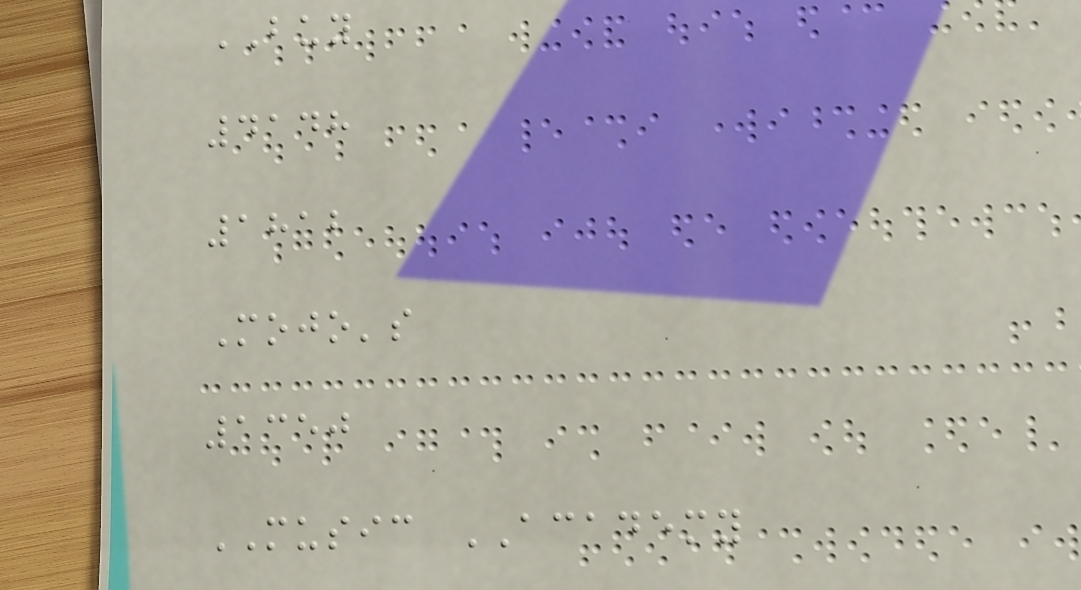BUY
4148
1812
Mojo's
1350
MUSIC ACADEMY
